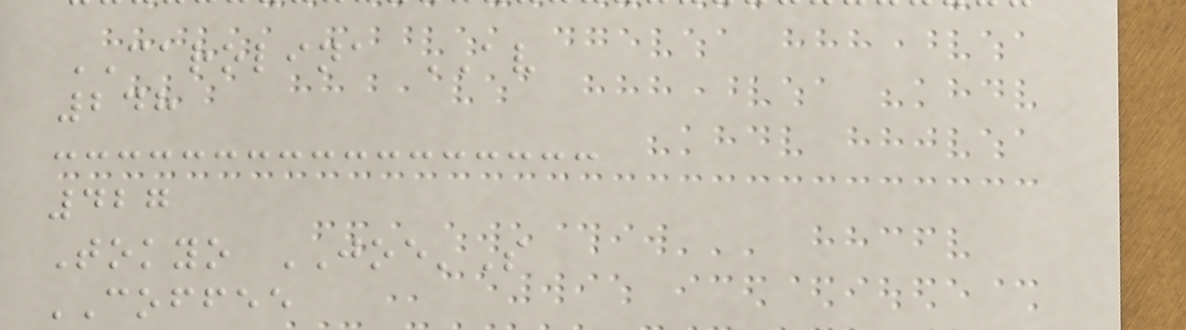CAROLINA AV
248
427
Tokyo JOE'S
COFFEE
